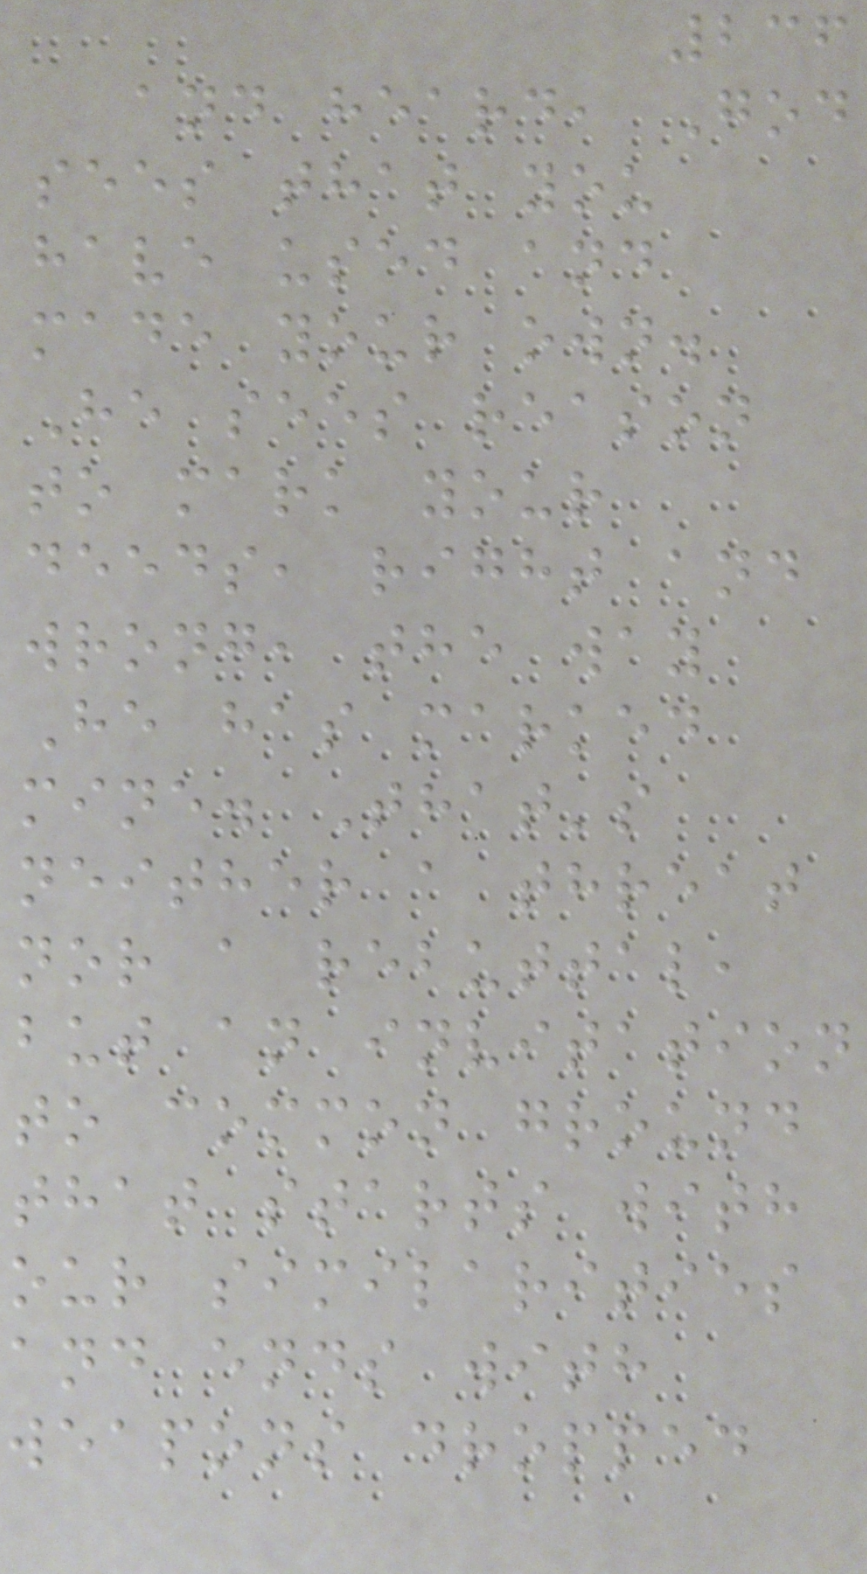236
and heard, God
sees that you
have used and
made your own.
He sees reason
to mark your
deeds, right and
wrong, the way
He has marked
mine. That's
neither a threat
nor a rebuttal,
but an invitation
to common ground
that starts with
our similarities
and ends with
weapons dropped
